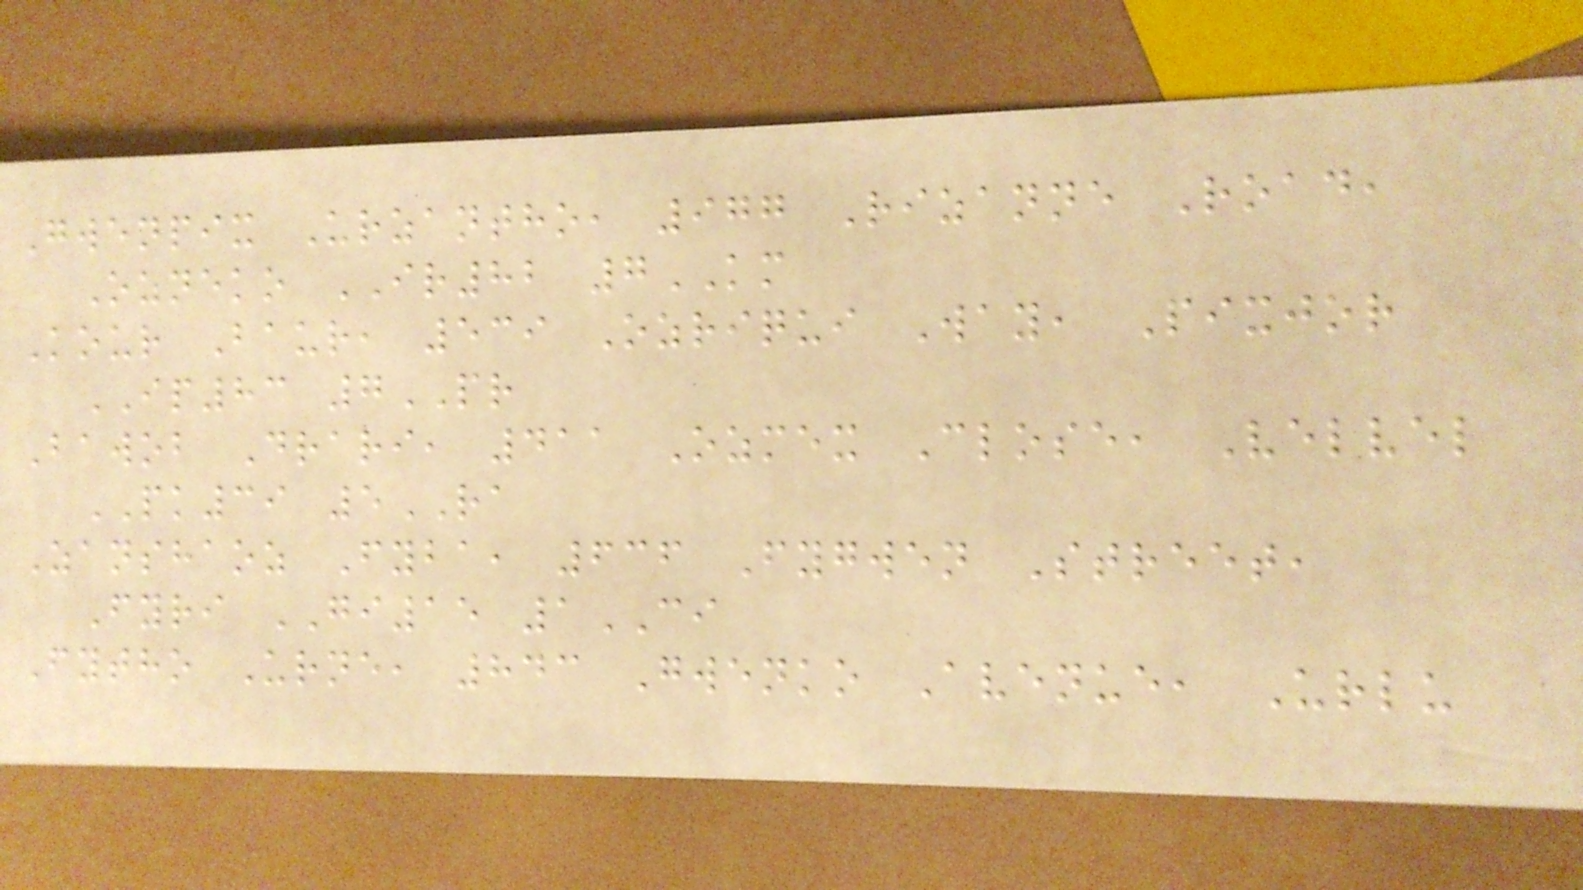Gwenpix Urzantho, 977 Rizanne Road,
Ozneko IR82 7KM
Kour Baur, 539 Ozriqui Way, Pixjor
IP83 7PR
Bawob Drari, 411 Ozmex Close, Velvel
PK39 5RA
Zanshaoz Fyba, 636 Fygwen Street,
Fyri GI15 1CI
Fytho Urne, 843 Gwenko Avenue, Urlu
